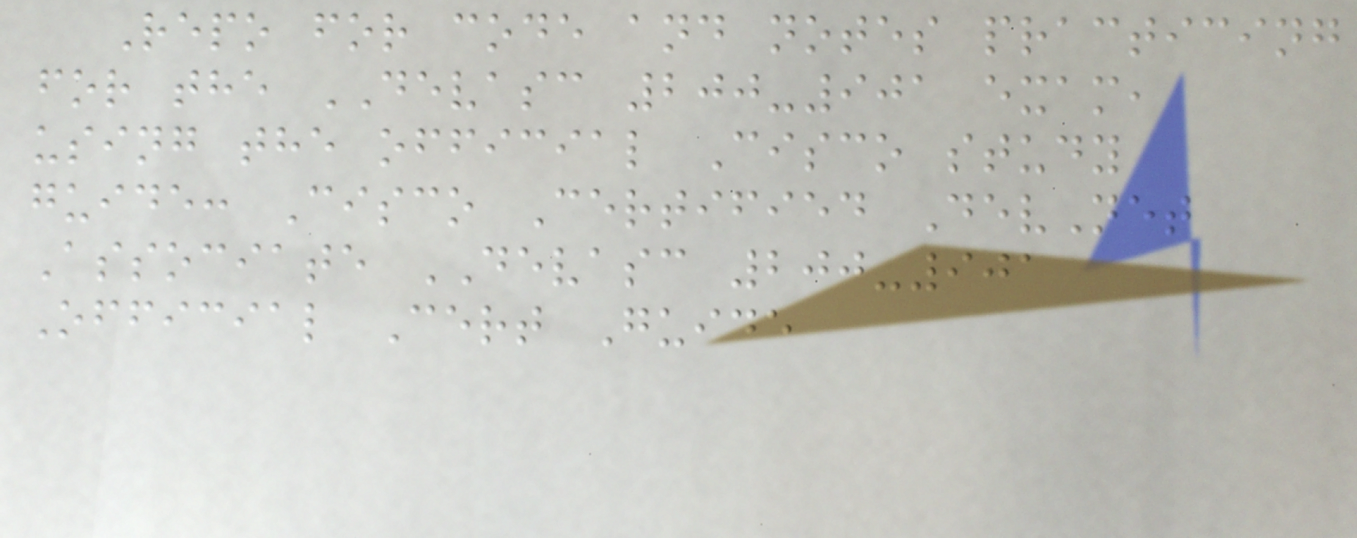Repo for code and notes practicing
for the DEVASC 200-901 exam,
using the official Cisco study
guide: Cisco Certified DevNet
Associate DEVASC 200-901
Official Cert Guide
